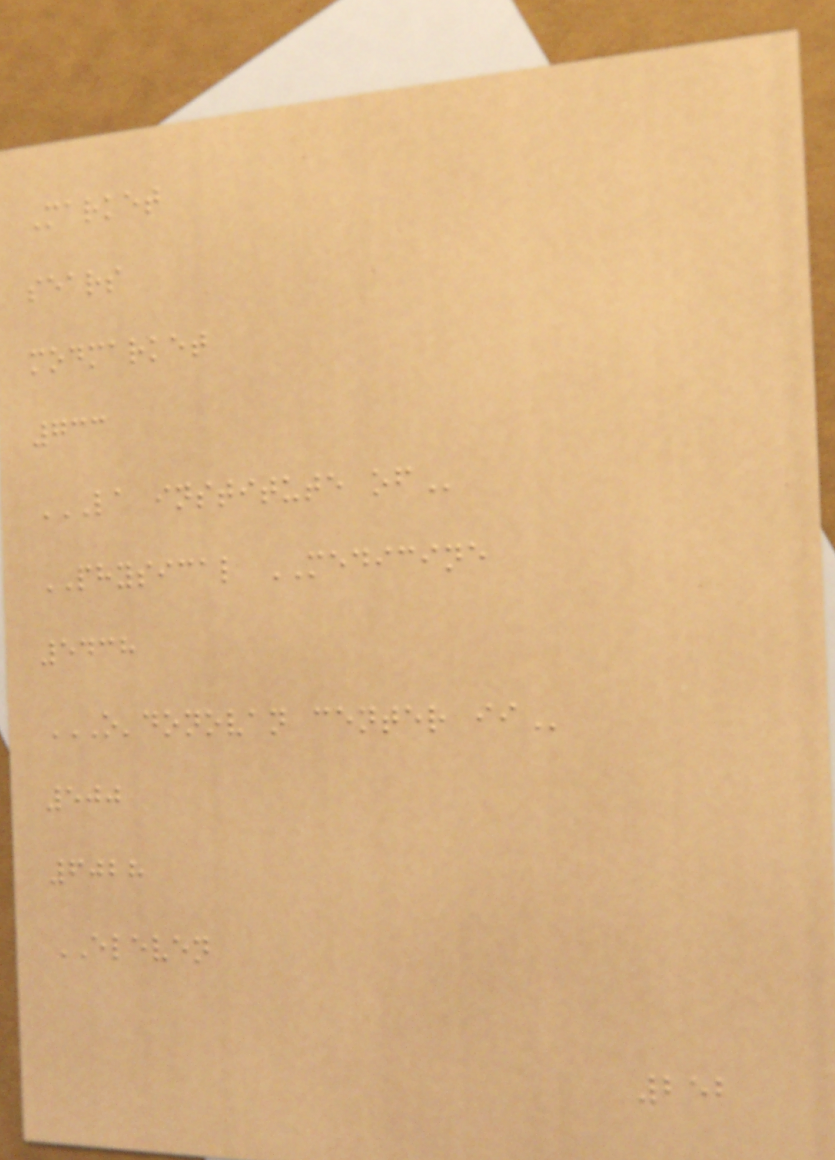Market
sears
modmarket
733
LA INSTITUTE OF
PHYSICAL MEDICINE
5438
O'DONOVAN CENTER II
500
6028
ELEVEN
252
